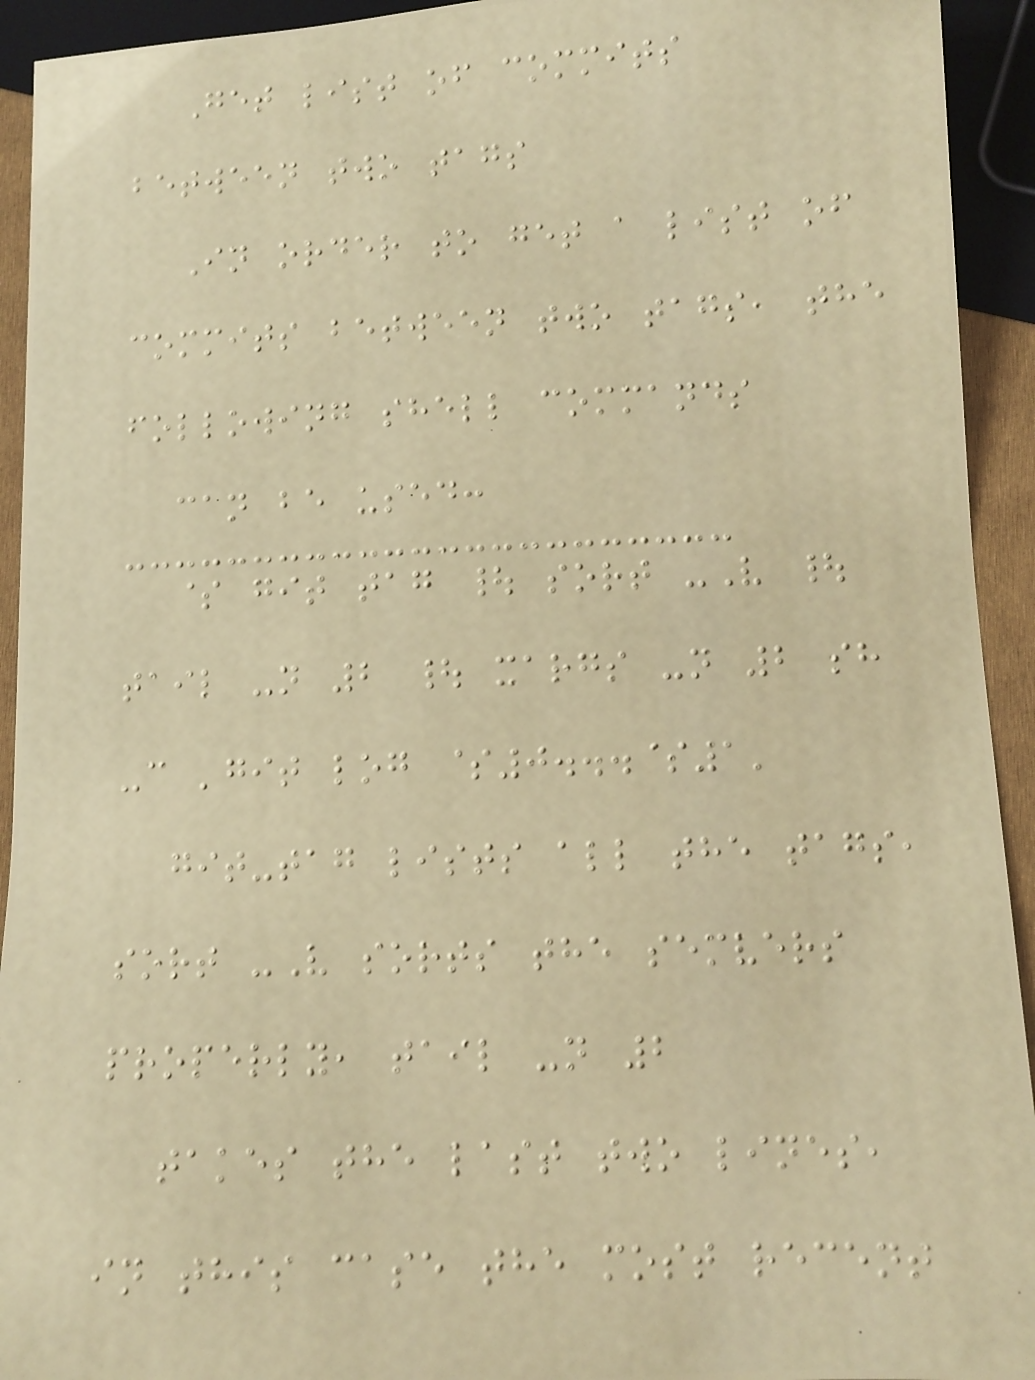Get list of commits
between two tags
In order to get a list of
commits between two tags, the
following shell commands
can be used:
$ git tag | sort -V |
tail -n 2 | xargs -n 2 sh
-c 'git log $0...$1'
git-tag lists all the tags,
sort -V sorts the semvers
properly, tail -n 2
takes the last two lines,
in this case the most recent
